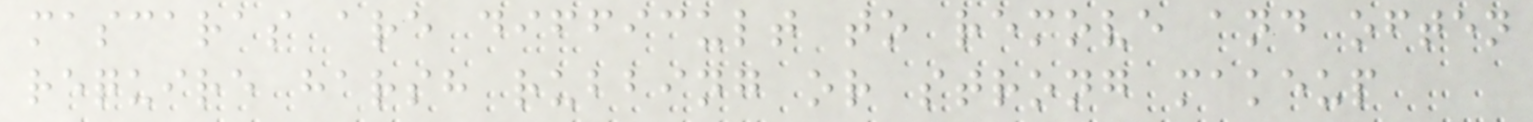mascaras are difficult to remove and often
require harsh rubbing or strong makeup
